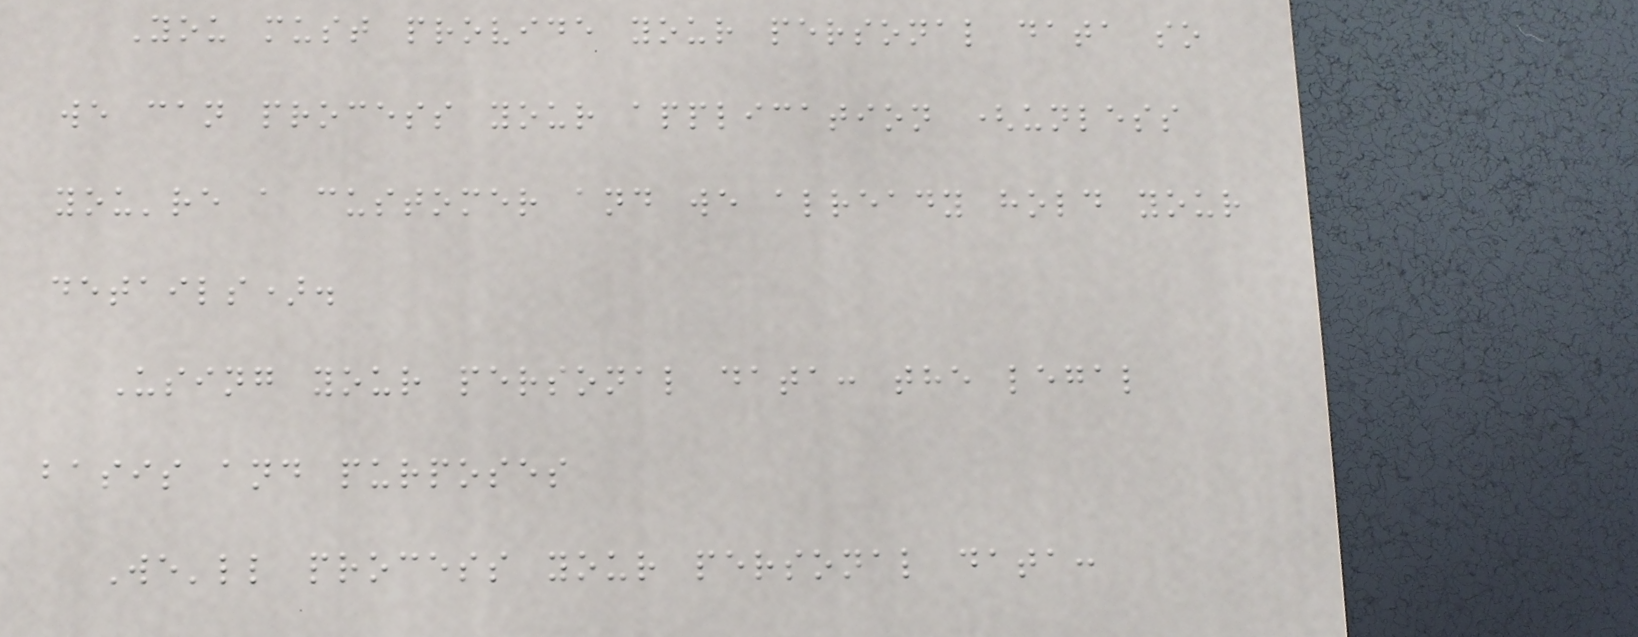You must provide your personal data so
we can process your application (unless
you're a customer and we already hold your
details).
Using your personal data: the legal
basis and purposes
We'll process your personal data:
